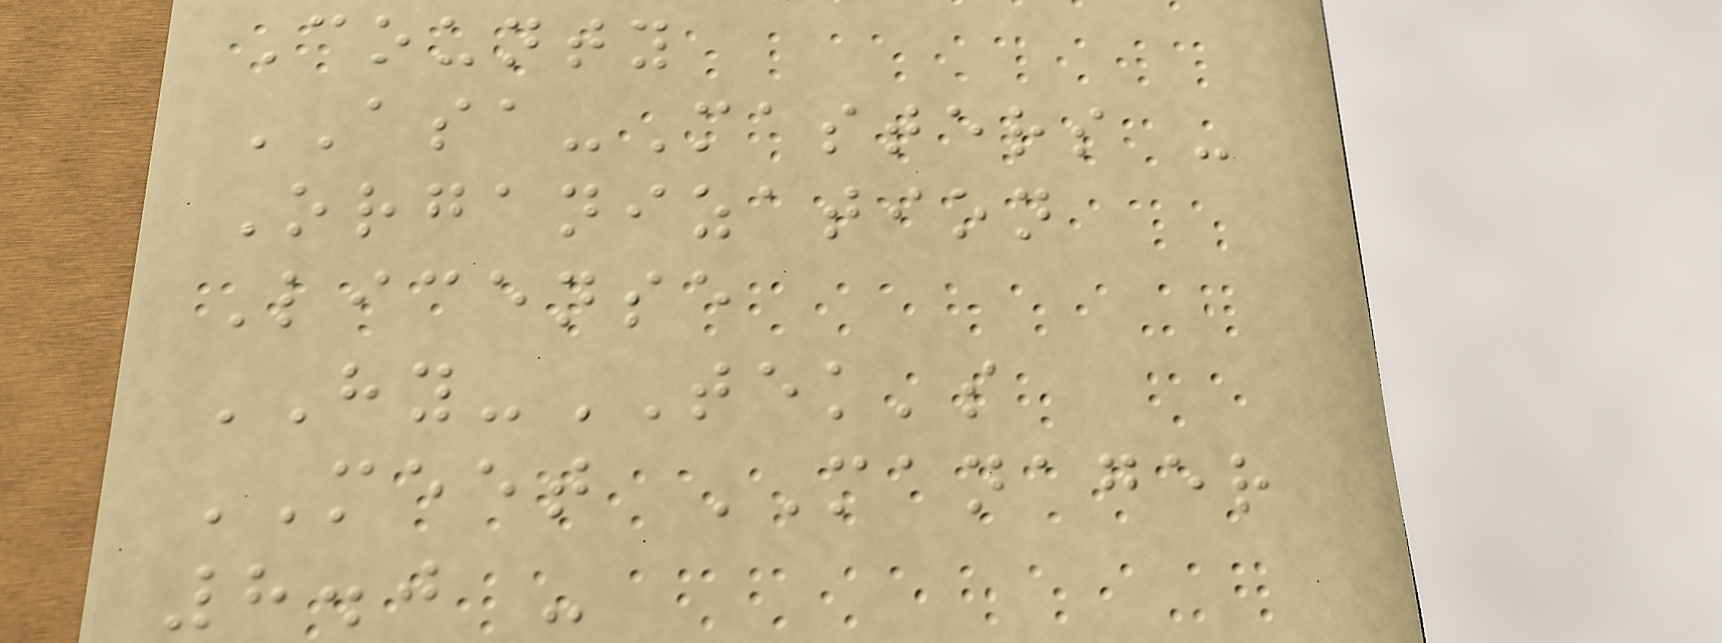County
ASA-Masters -
Organization
License
HY-TEK's
MEET MANAGER
8.0 -
